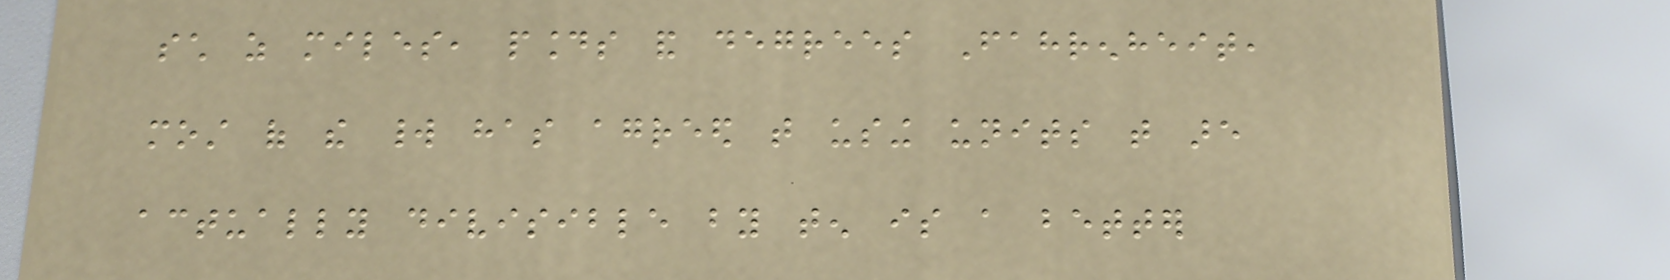such as miles, pounds and degrees Fahrenheit,
most of the world has agreed that using units that are
actually divisible by ten is a better
